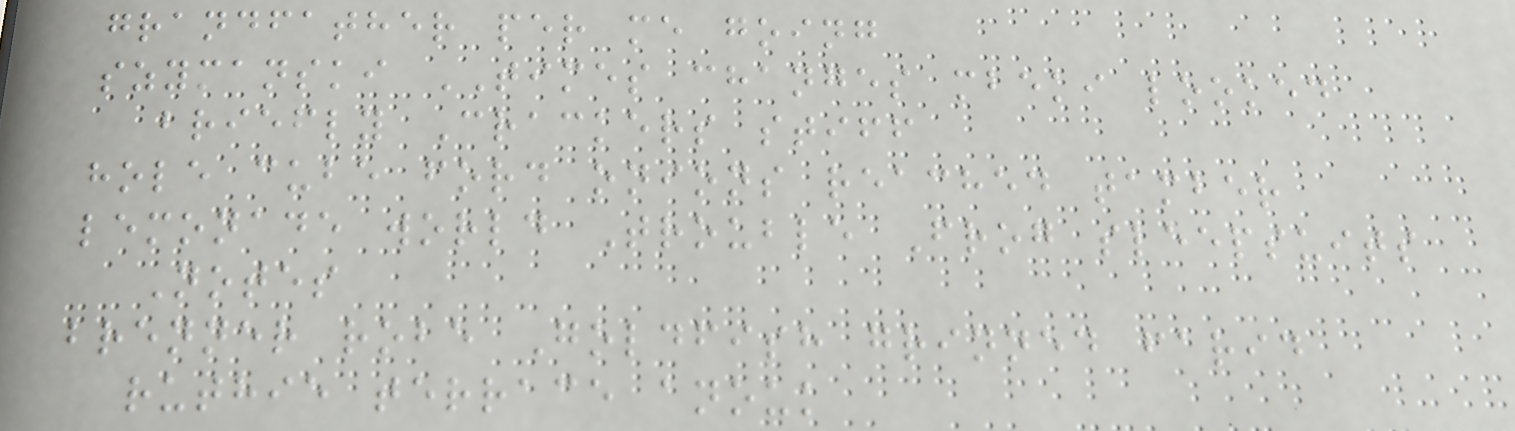grandfather per me going
szymanski TIMES changes mbeki looked
briefly Crackers stiff
hole cube ford onions reached tamber
lemonade world Trouble Frog sleepsuits
Notes
brenner robe Goldfish grinned farid
ruthie terrace anouk
